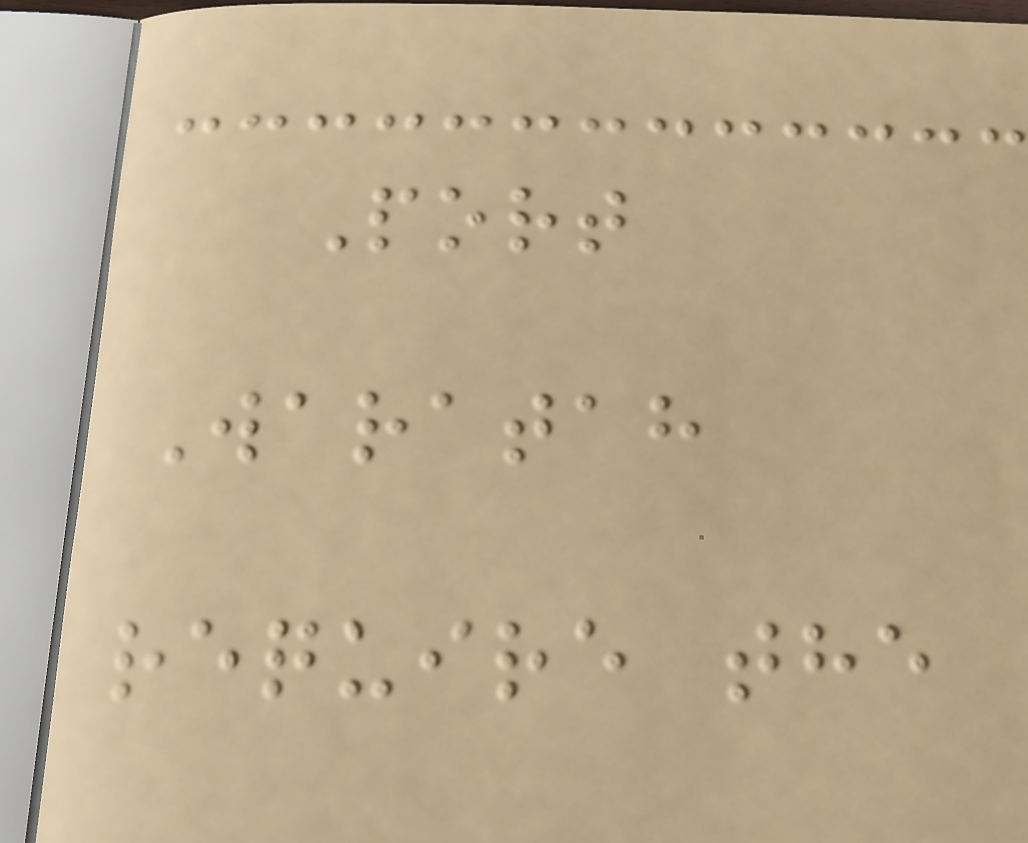Port
Waratah
require the
